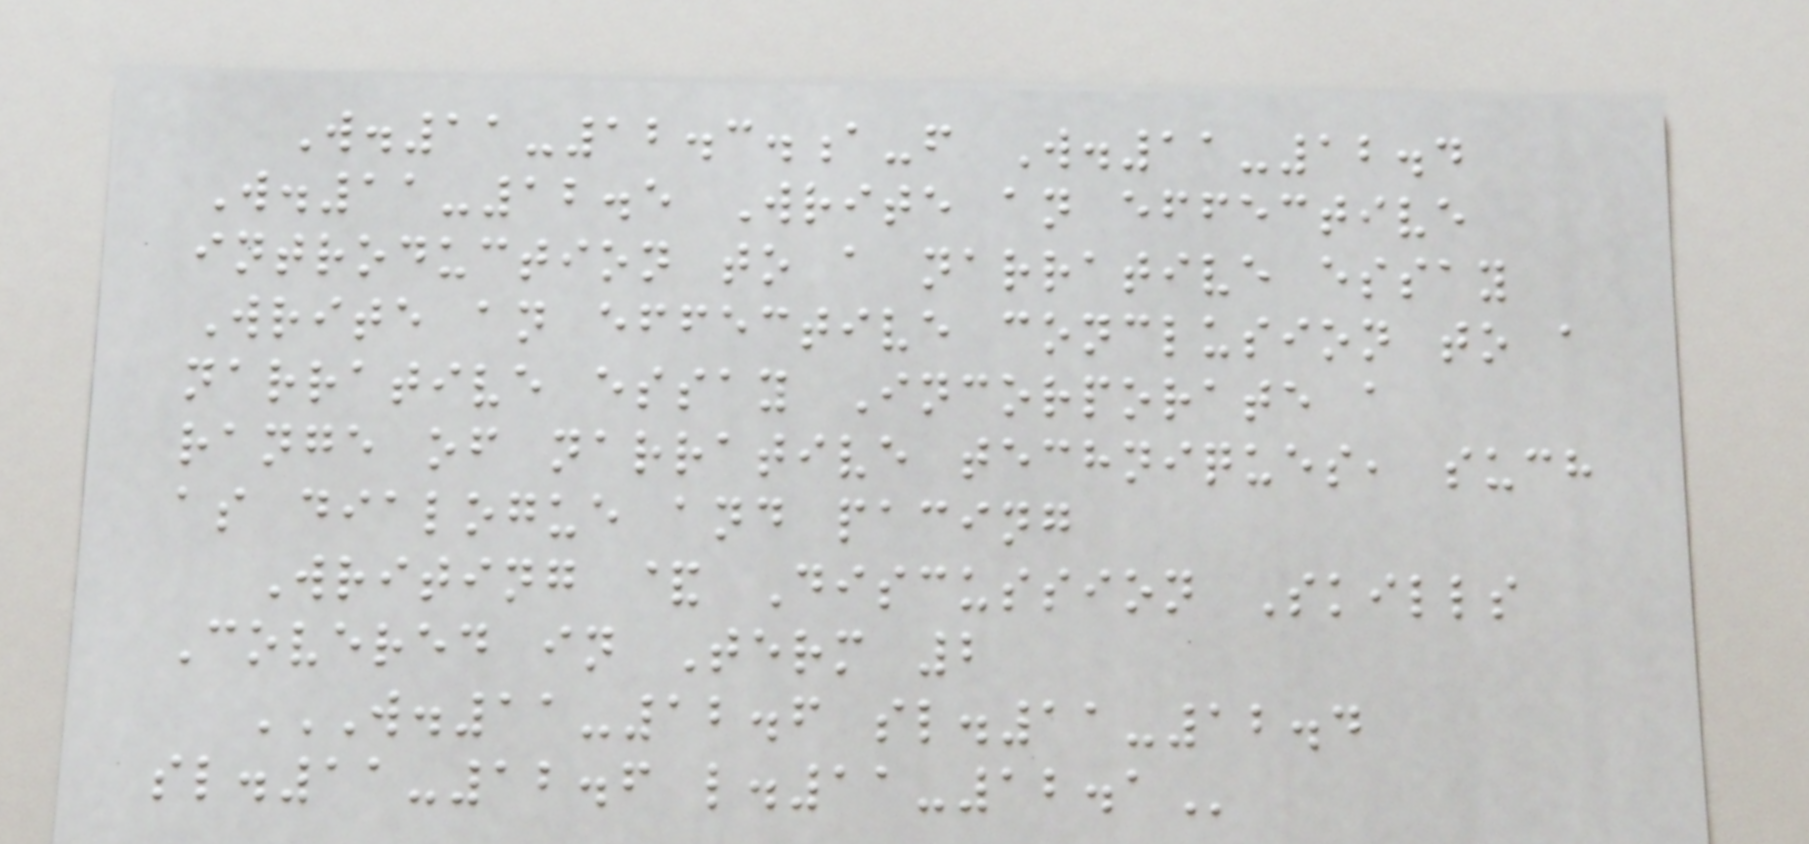W.11-12.3.a-f W.11-12.4
W.11-12.5 Write an effective
introduction to a narrative essay
Write an effective conclusion to a
narrative essay Incorporate a
range of narrative techniques, such
as dialogue and pacing
Writing & Discussion Skills
Covered in Term 2
W.11-12.6 SL.11-12.4
SL.11-12.6 L.11-12.1
